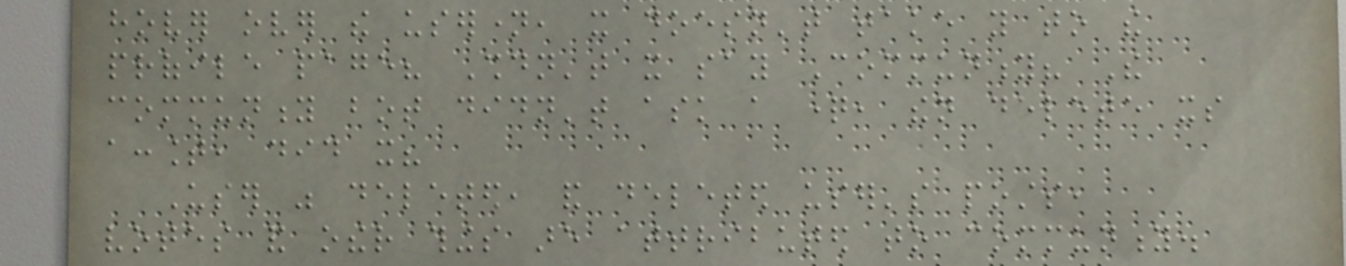hover over the username, it doesn't take you to the
profile page? Shouldn't it say Community? The
community bot didn't ask a question, then delete its
account, did it?
User was deleted, and deleted user's posts,
votes and other things are attributed to community.
